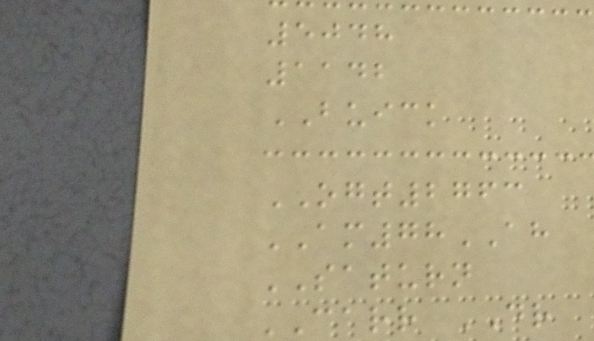5048
1142
BUICK
OGT2763
AM78AH
SATURN
CARR DR
